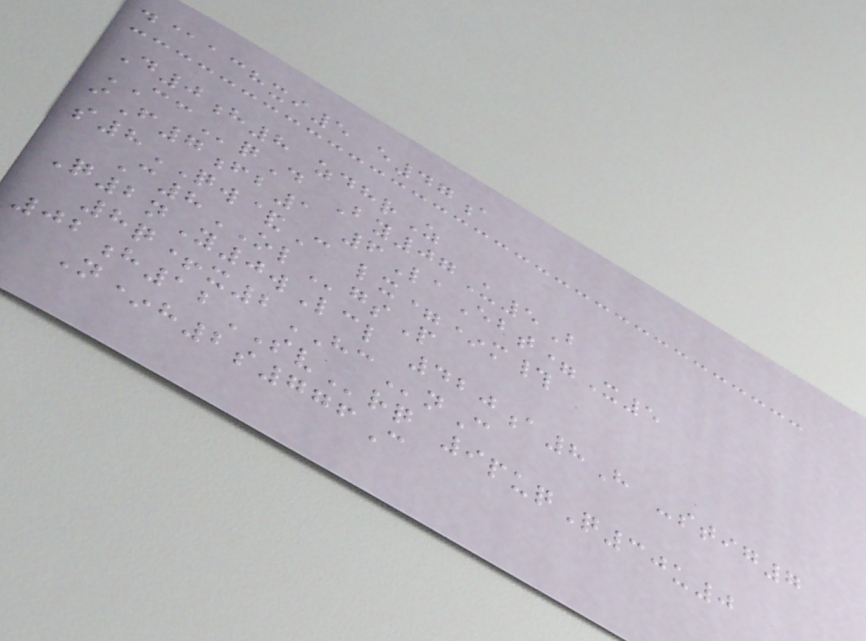d@achxi5 e47a
D0h8 zdhrZ
CCqD By07U5B
iF7fb1 6LaEbt=X5
s8QW&C lx=*m#
C8OLgsP
Q2nY0wLcl 420a8H -stig7
8q+x2HCnC
02h12SVrq 9puqQ30u0
N*h2s776C
